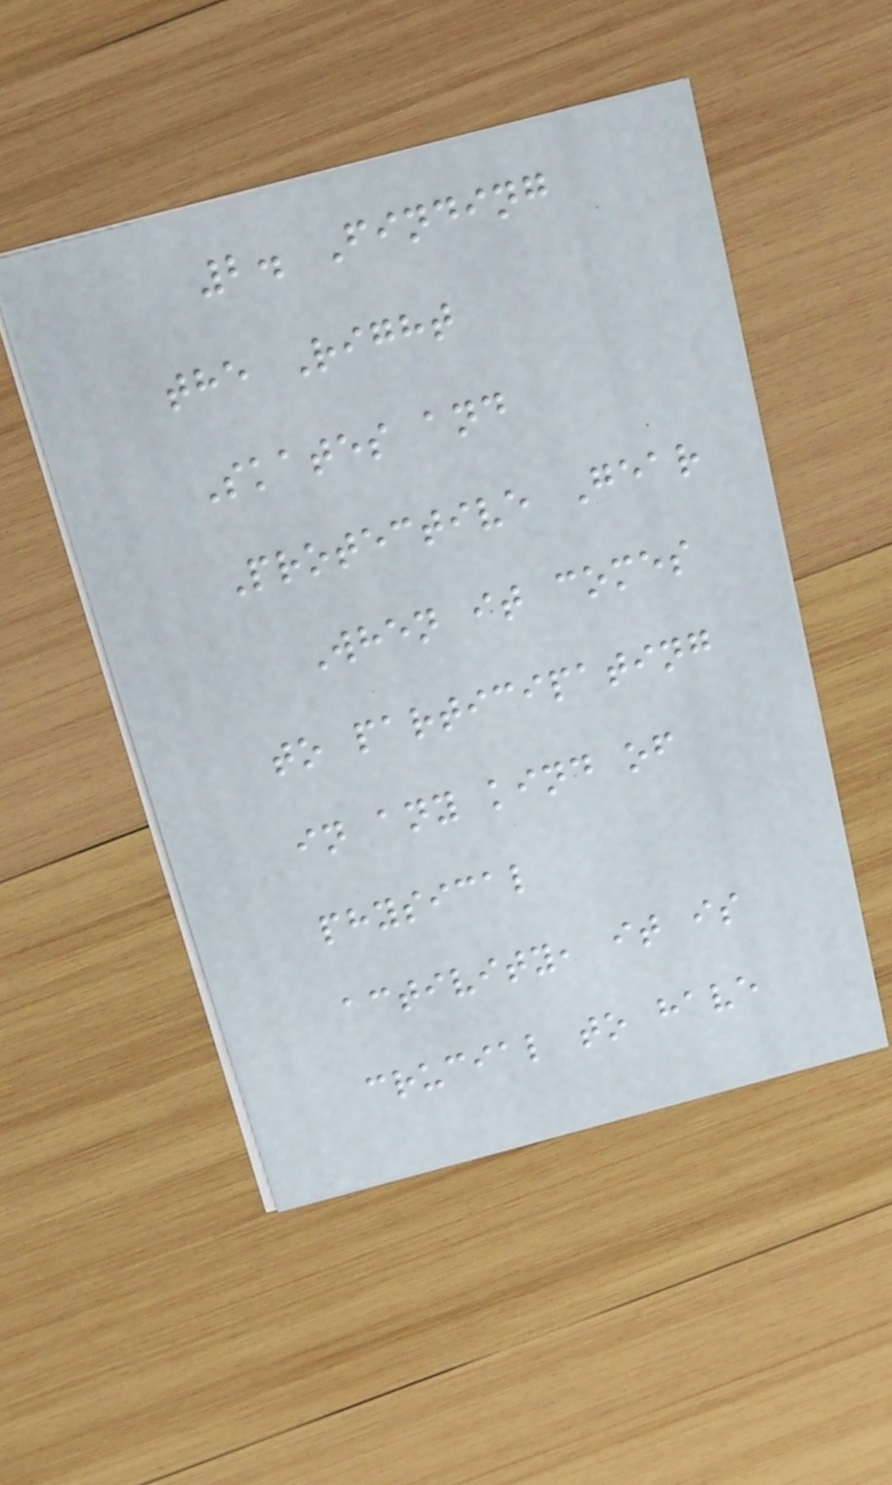2. Finding
the Right
Skates and
Protective Gear
When it comes
to participating
in any kind of
physical
activity, it is
crucial to have
